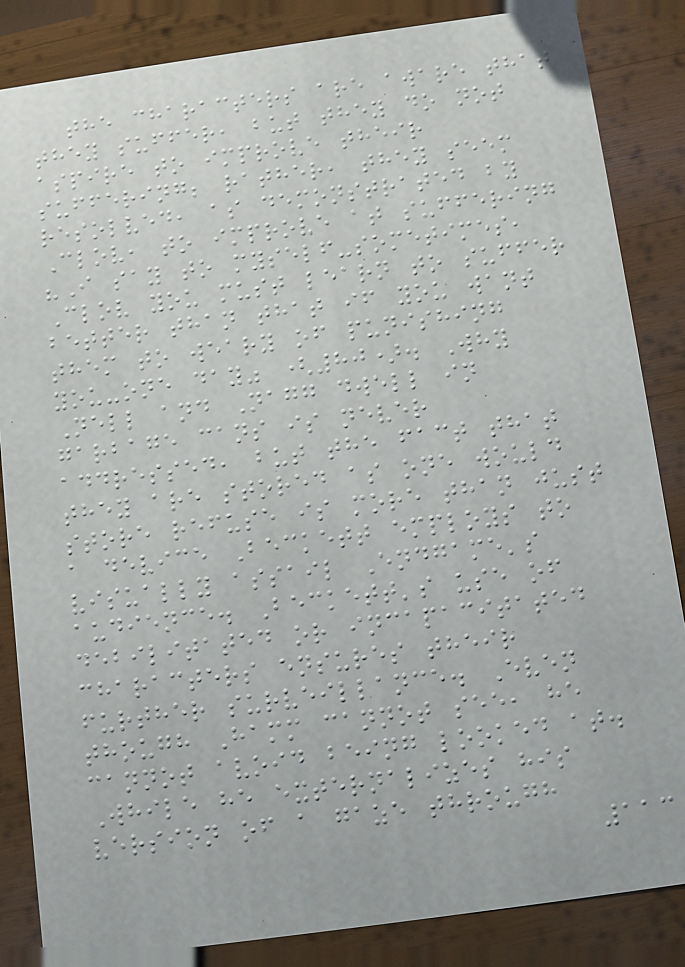the characters are aware that
they suffer, but they do not
aspire to improve their
suffering; rather, they seem
resolved, as demonstrated by
Clov, to improve at suffering
"I say to myself-sometimes,
Clov you must learn to suffer
better than that if you want
them to weary of punishing
you-one day" (80). Why
Nell and Nagg dwell in
garbage cans is never
addressed, but the fact that
they are stored as one would
store refuse is more than just
a device Beckett employs to
visually assail Endgame's
audience. Beckett's use of
debilitated or incapacitated
characters ensures their
further surveillance. Even
though Hamm cannot see, he
cannot avoid being looked at.
While he externalizes his
version of a gaze through
113
